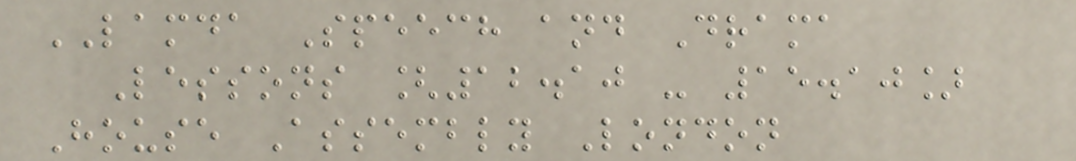LAMDA Speech and Drama
Lessons [12.10 - 15.10]
House Assembly London
